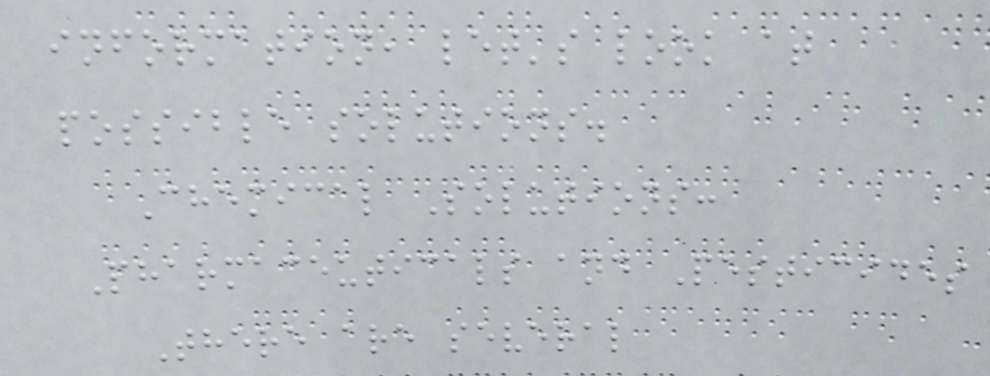information, let's look at
possible solutions.
Chemical Solutions:
Pharmaceuticals and Pesticides
There are several
